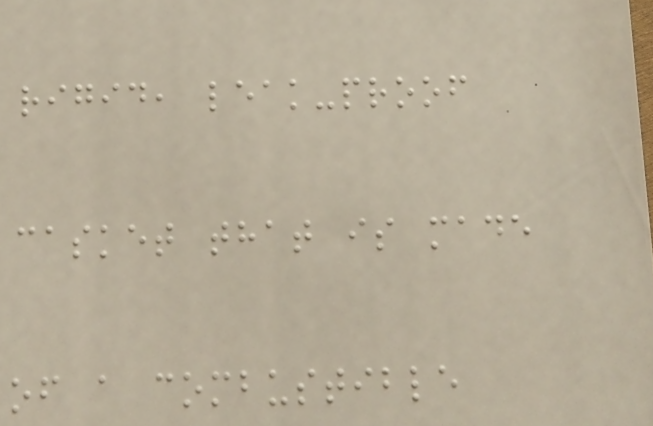rigid, leak-proof
casket that is made
of a combustible
